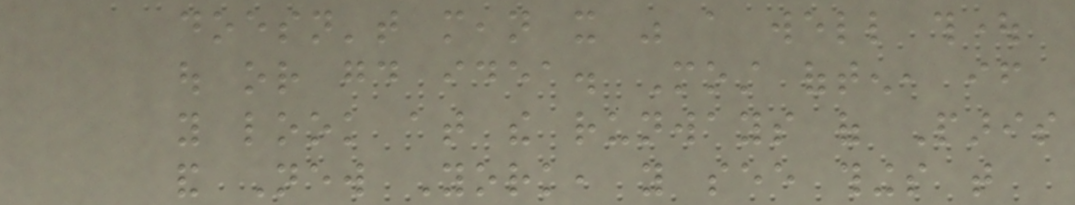doesn't mean it was a well thought
out or good idea. Most often, if
you look at the runways of Paris
and New York, you see things that
